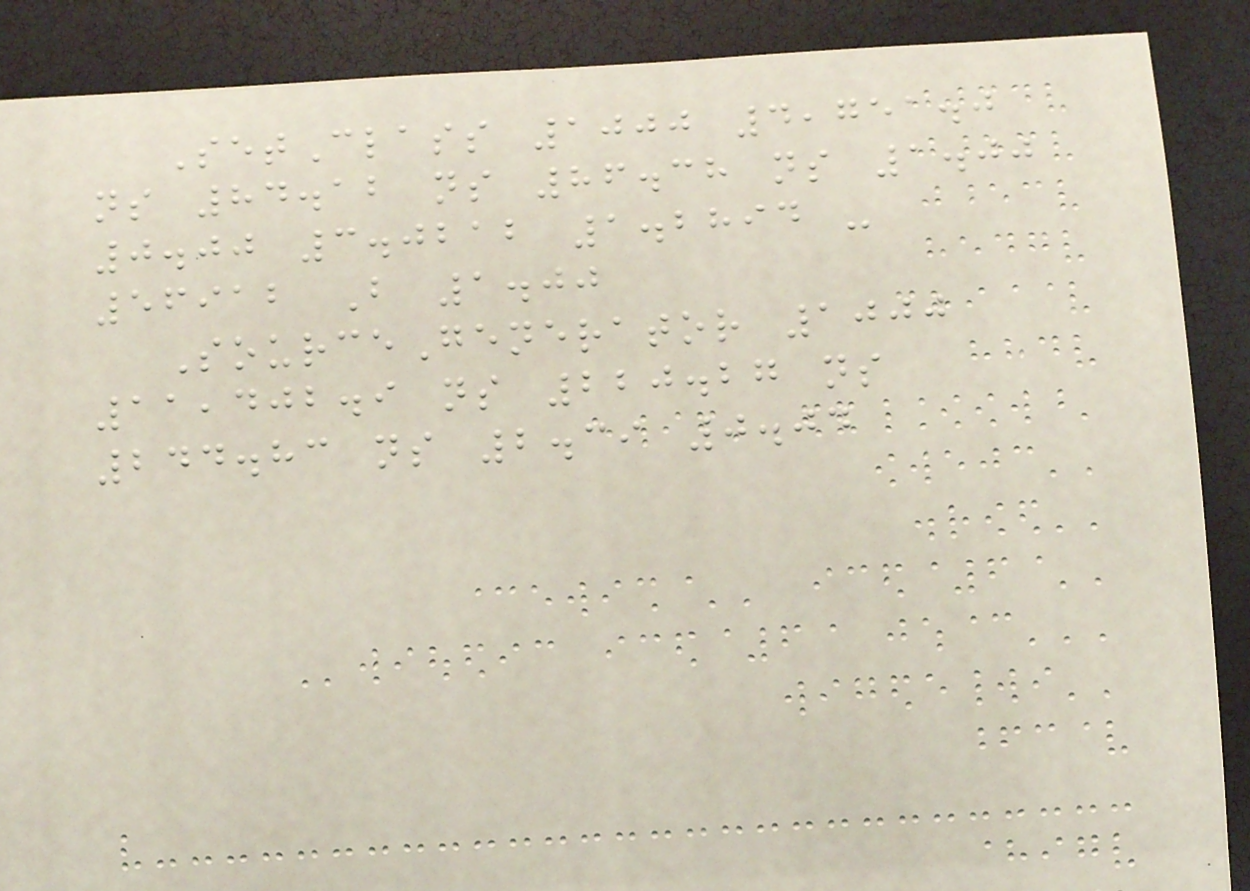SetClass 1000 4,751.0
ns 84.12 ns 86.38 ns 1.00
0.00 3.0212 1.2894 -
56912 B 1.00
SourceGenerator 1000
11,402.9 ns 220.27 ns
244.83 ns 2.39 0.04
